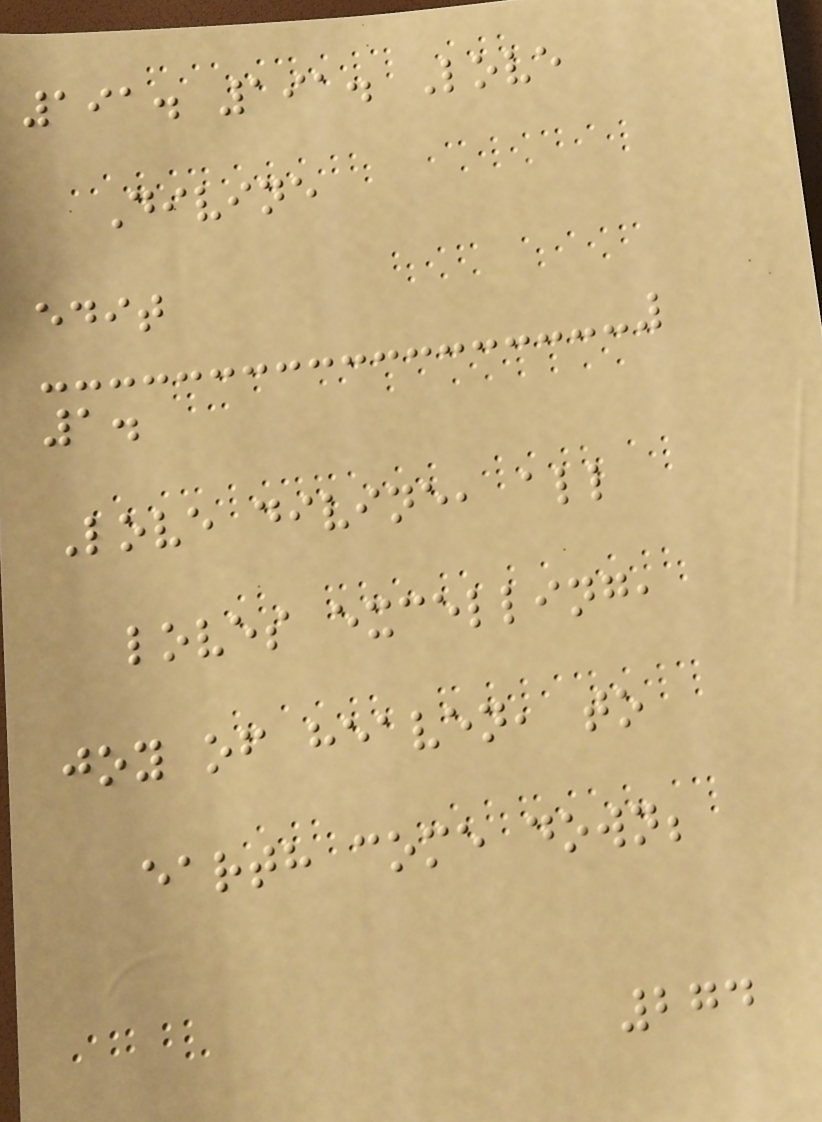191. 191. Love
Divine
edit
1.
Love divine, all
loves excelling,
joy of heaven, to
earth come down;
274
